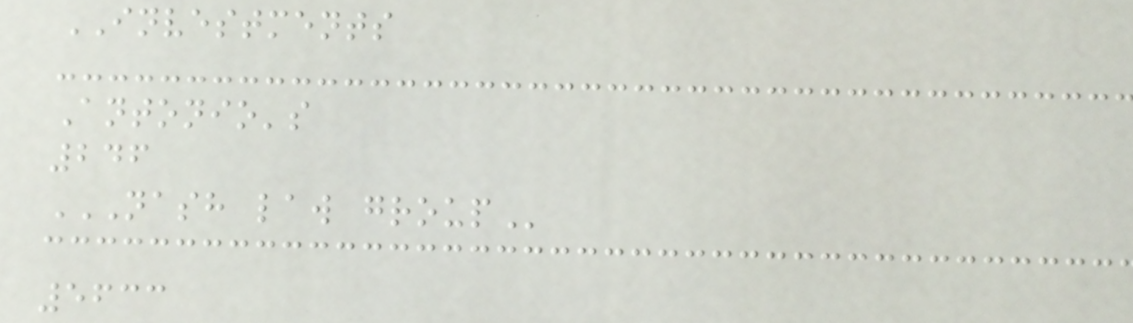INVESTMENTS
Antonio's
246
NASH LAW GROUP
5633
